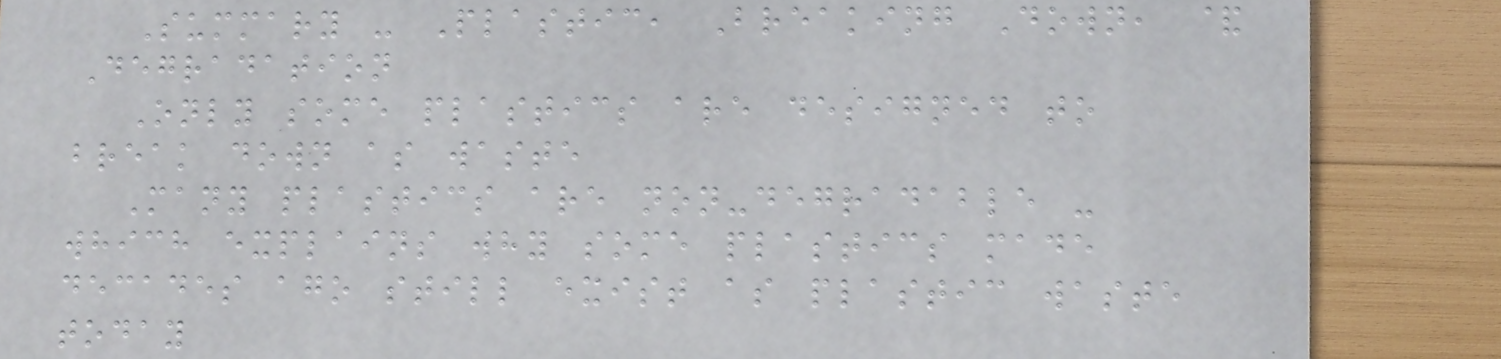Summary - Plastic, Breaking Down, &
Degradation
Only some plastics are designed to
break down as waste
Many plastics are non-degradable -
which explains why some plastics made
decades ago still exist as plastic waste
today
